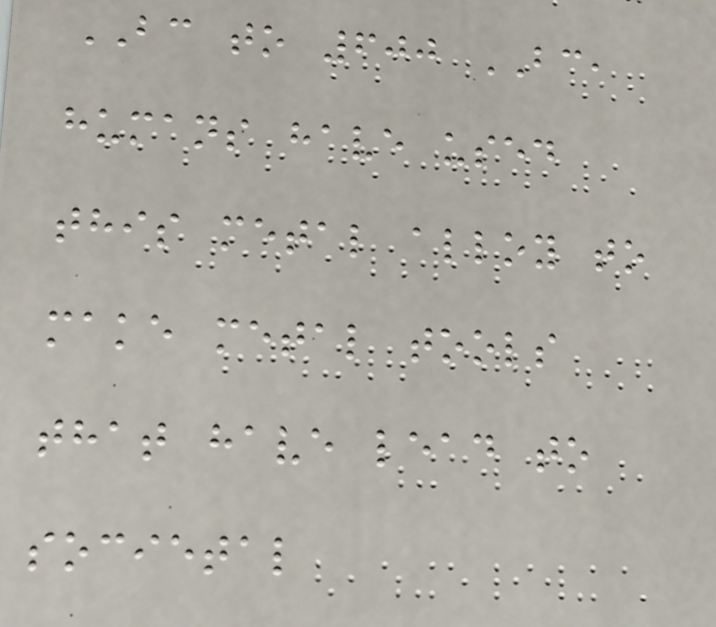BC to 600 BC,
humans have used
this metal alloy to
make metal tools
that have lead to
societal
